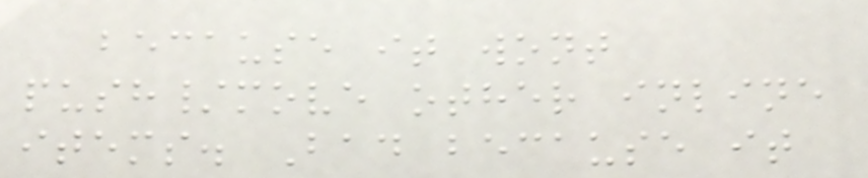because it wont
push/move other inline
items. Bad because it
